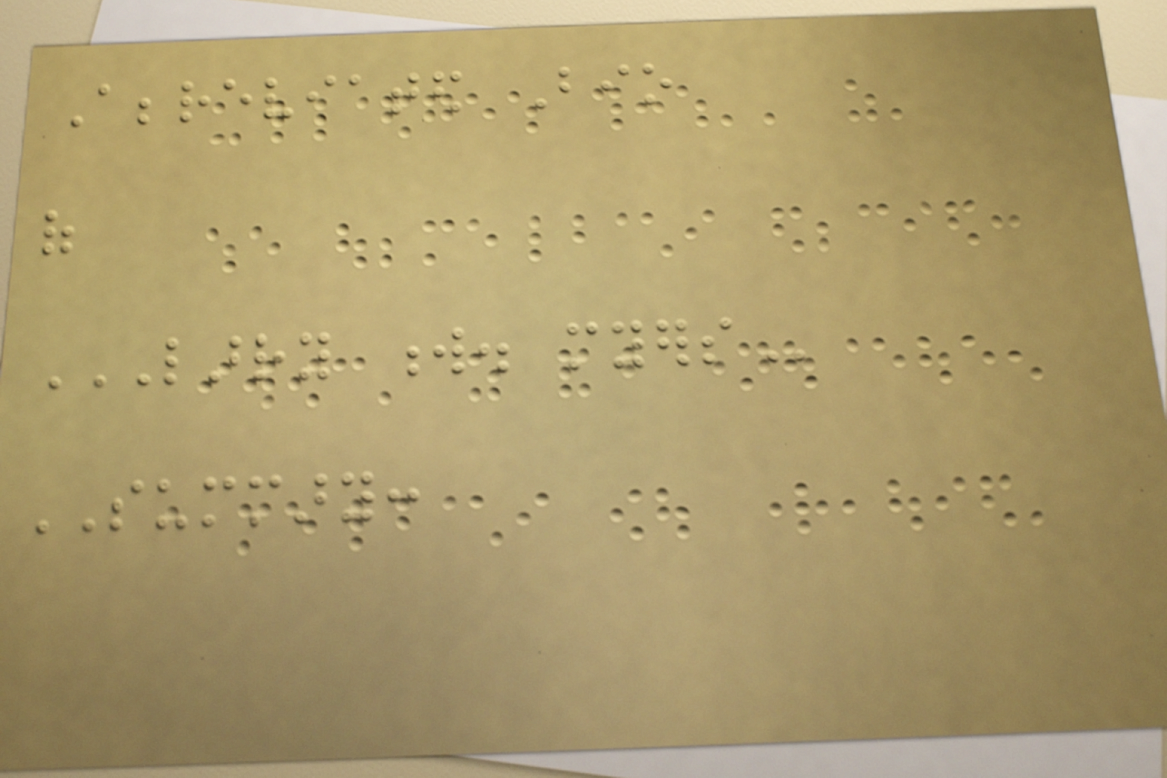Abbreviated Bio
of
LARRY W. MYERS
SUMMARY:
